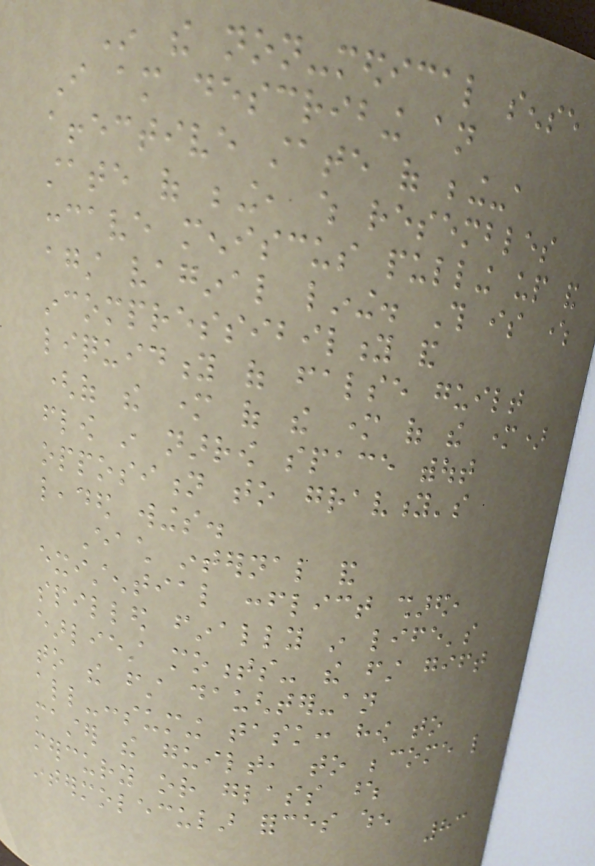In the non-medical sense
I am describing an
affective state of being-a
state of being, which resembles
concave meniscus pulling up and
against vaginal lining. This is where
incompressibility and
liquidity of false guilt
(of the mother of the mother of the mother)
flow in narrow space without
opposition to gravity's
leaded wings.
Each internal and
existential conflict shared,
spilled finally in life's
earliest moments- the first gift
to the first daughter-an
all-consuming task: how to
master the guilt, to become like
mercury or glass whose
intermolecular forces when
83
